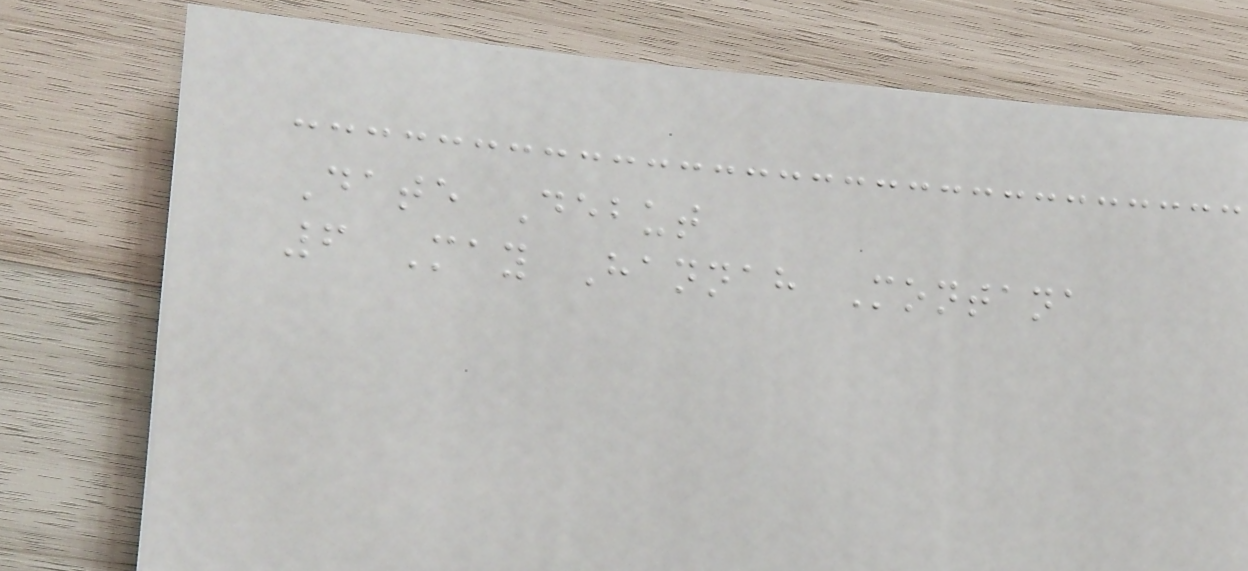Date Debut
6 May Hannah Montana
